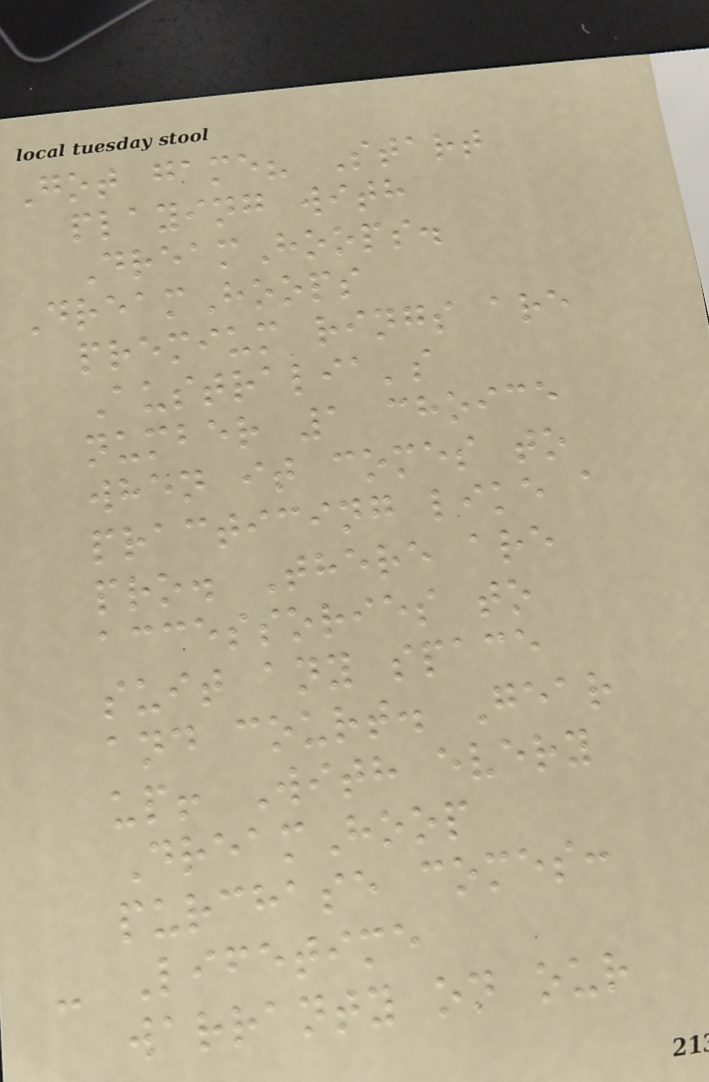Got game? Start
playing with
DreamHoops.
DreamHoops
premium rings are
Australia's
number 1 choice
when it comes to
practicing like a
pro. There are
accessories to
suit any space
and court. Gear
up! With every
DreamHoop
purchase comes:
- Lifetime
warranty on our
